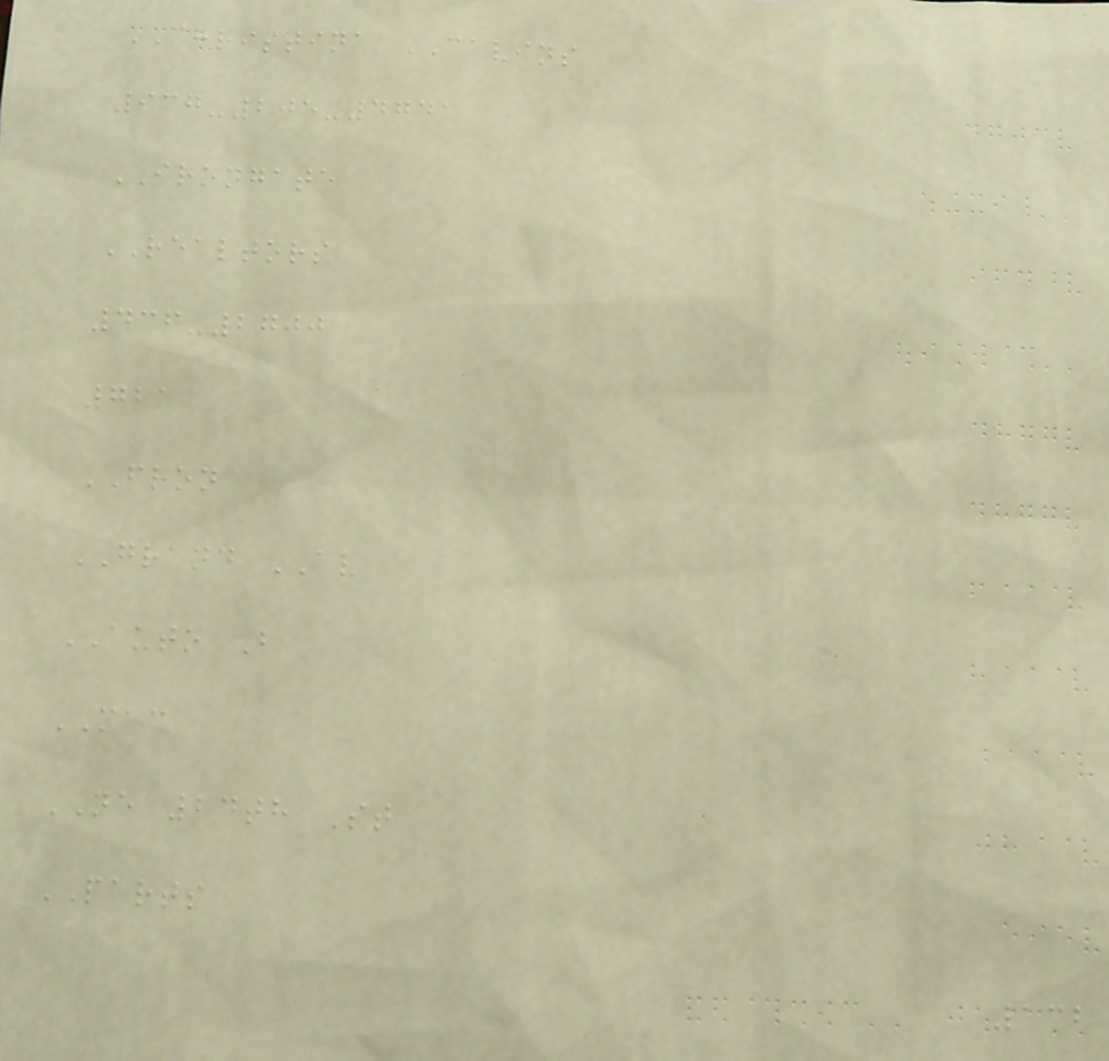CHRISTINA CAVINS
937-205-4741
IRONGATE
REALTORS
436-2700
721
FRON
GRAND AV
AUTO B
MAC
NE 24th St
PARTS
132
